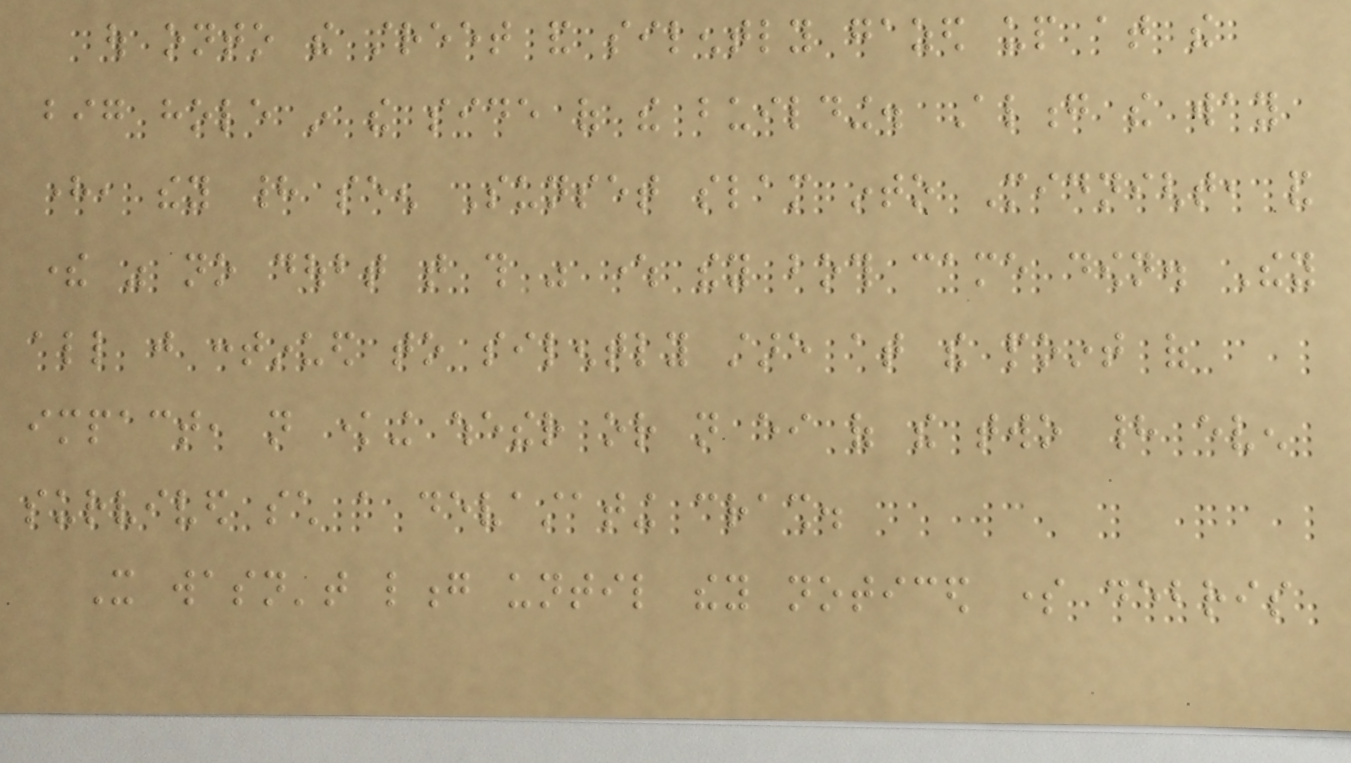out onto the street and silently gazed up at the
big hole in the side of the building. Along the way
here, they had seen Sunset slam into Midnight, and
there was no doubt that this was where they both came down. They
all just continued to silently stare at the point of
impact, not knowing whether or not either of the two had even
survived such a devastating crash.
It wasn't long until they noticed some debris
